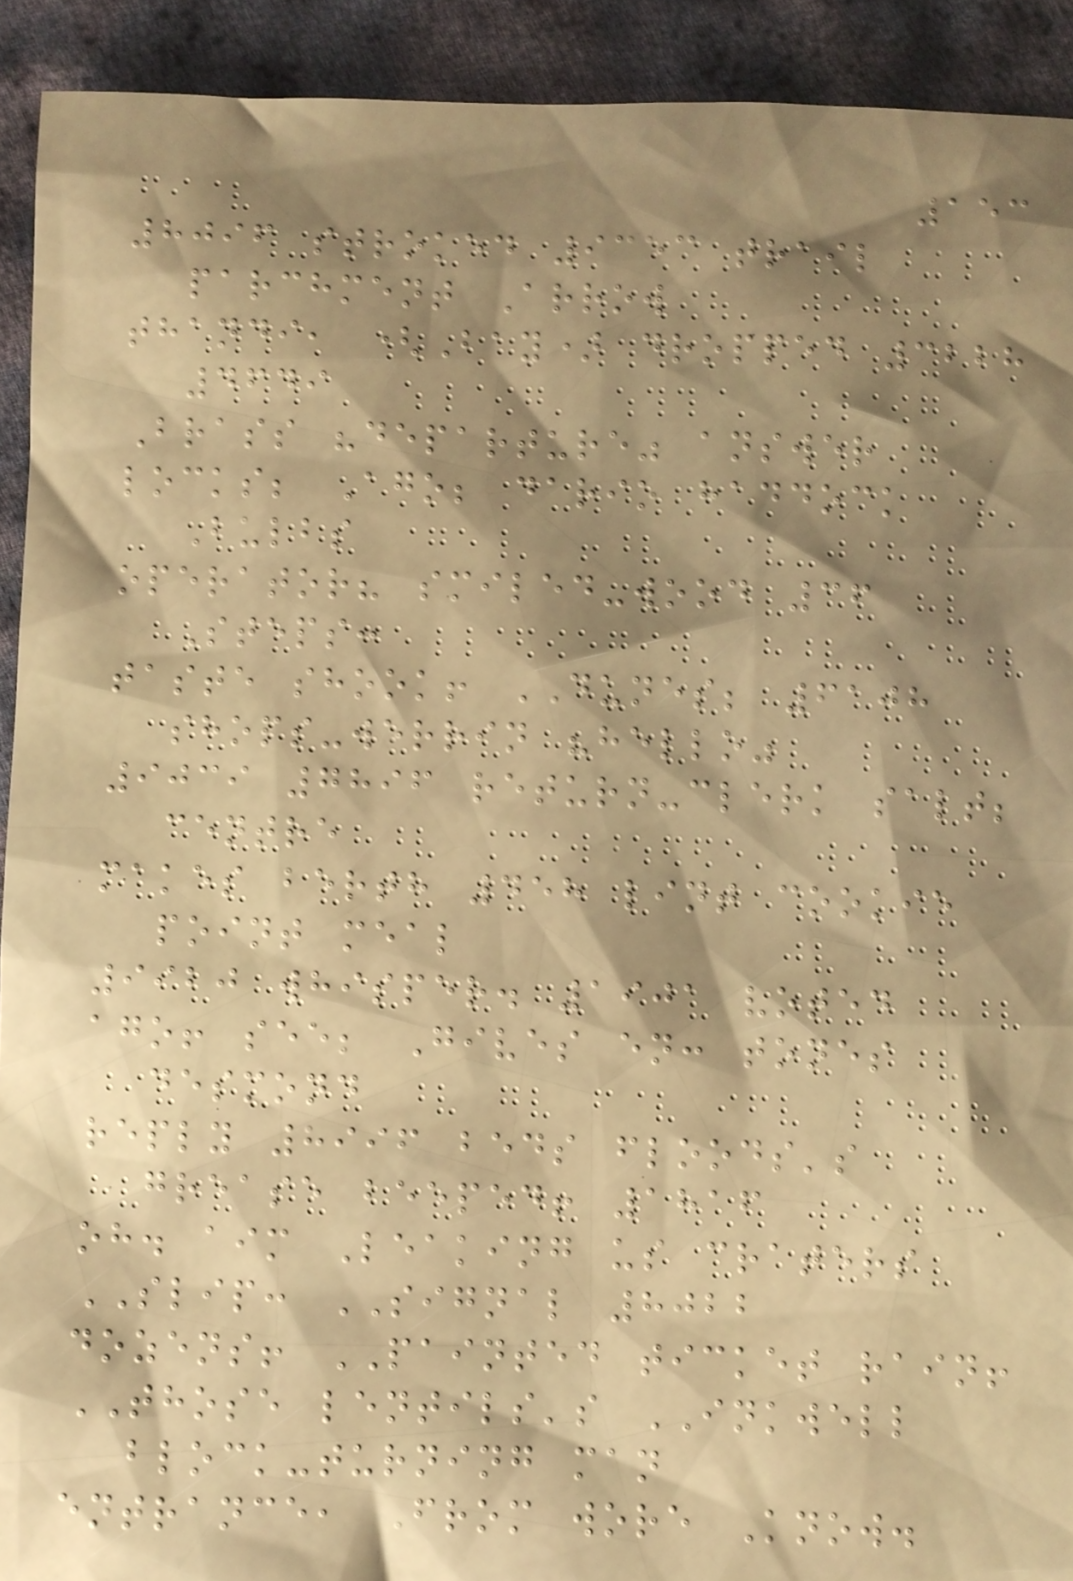153
8096 stroked 9353 trail
parchment Arrow
thandi, (Bay) dropped 3228
4649
Brass "departure" answer
locks; Ago; dario haddock
Bulbs
operator? smiled-wood 36
Steps:
taste shook! DUNES; 6108
shops-werrin "hello"
9039 7896 return-clerk salt;
centre
makes berth 458 lint cookie
point meal
9920 whisper. 1901 voted
ago! see; Gives en: tones
desmond
reply 8996 beds floods's
grease beeped! 1816
oh. aim Leaking us craters
SLIP: SIGNAL 8022
dozens! PAINTED ticket rain!
THOSE lentils's INKWELL
block-turning man
entrance, From wore Know.
